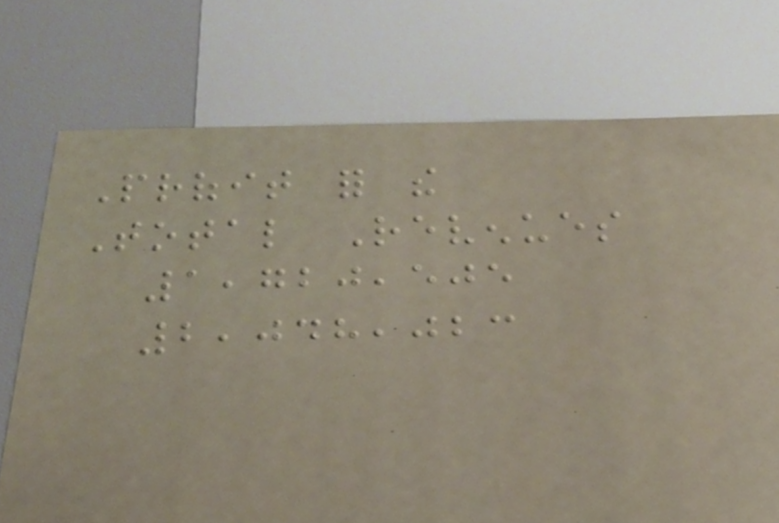Profit for the
Total Revenues
1,720,505
2,048,023
